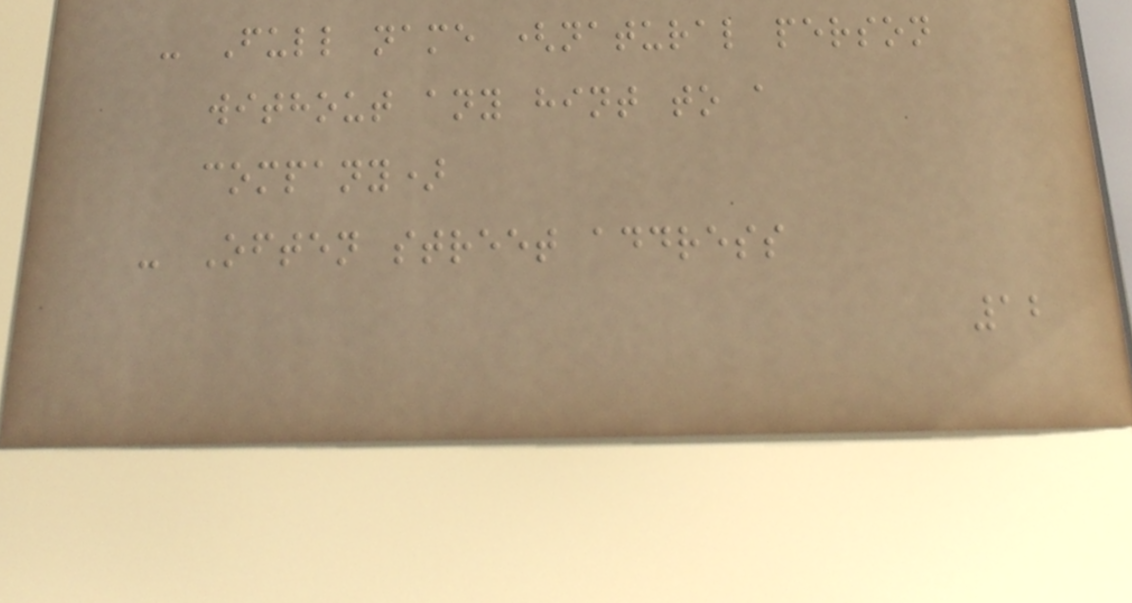- Full name (natural person
without any hint to a
company)
- Often street address
12
